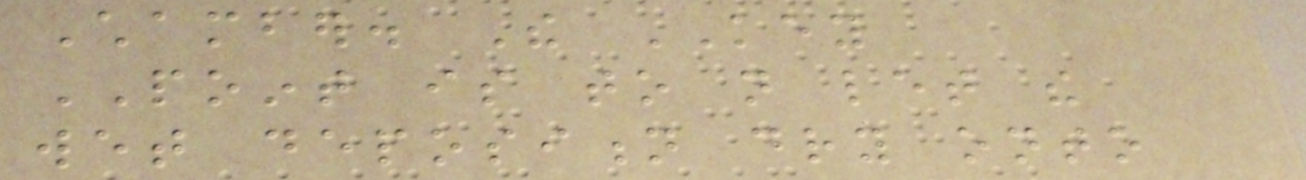Chamber. The KEY
POINT is to not let the
wet deposition dry onto
